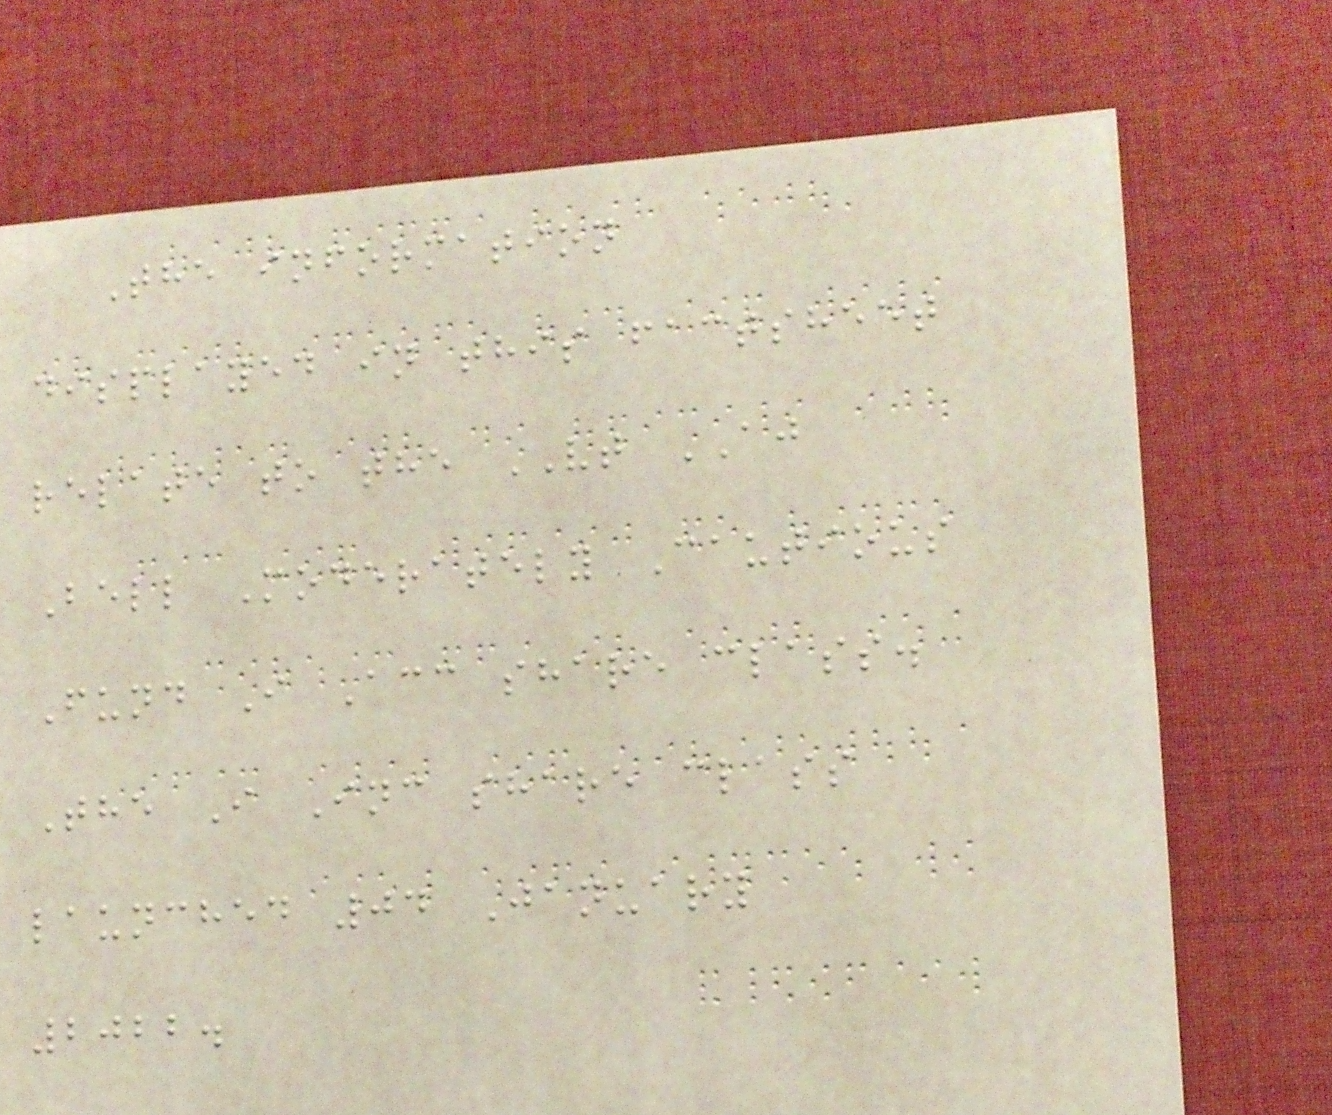The information
displayed in this factsheet
relate to the VT AJ
Bell Moderately Cautious
Fund I Acc share class.
The I Inc share class
launched 04 January
2022.
